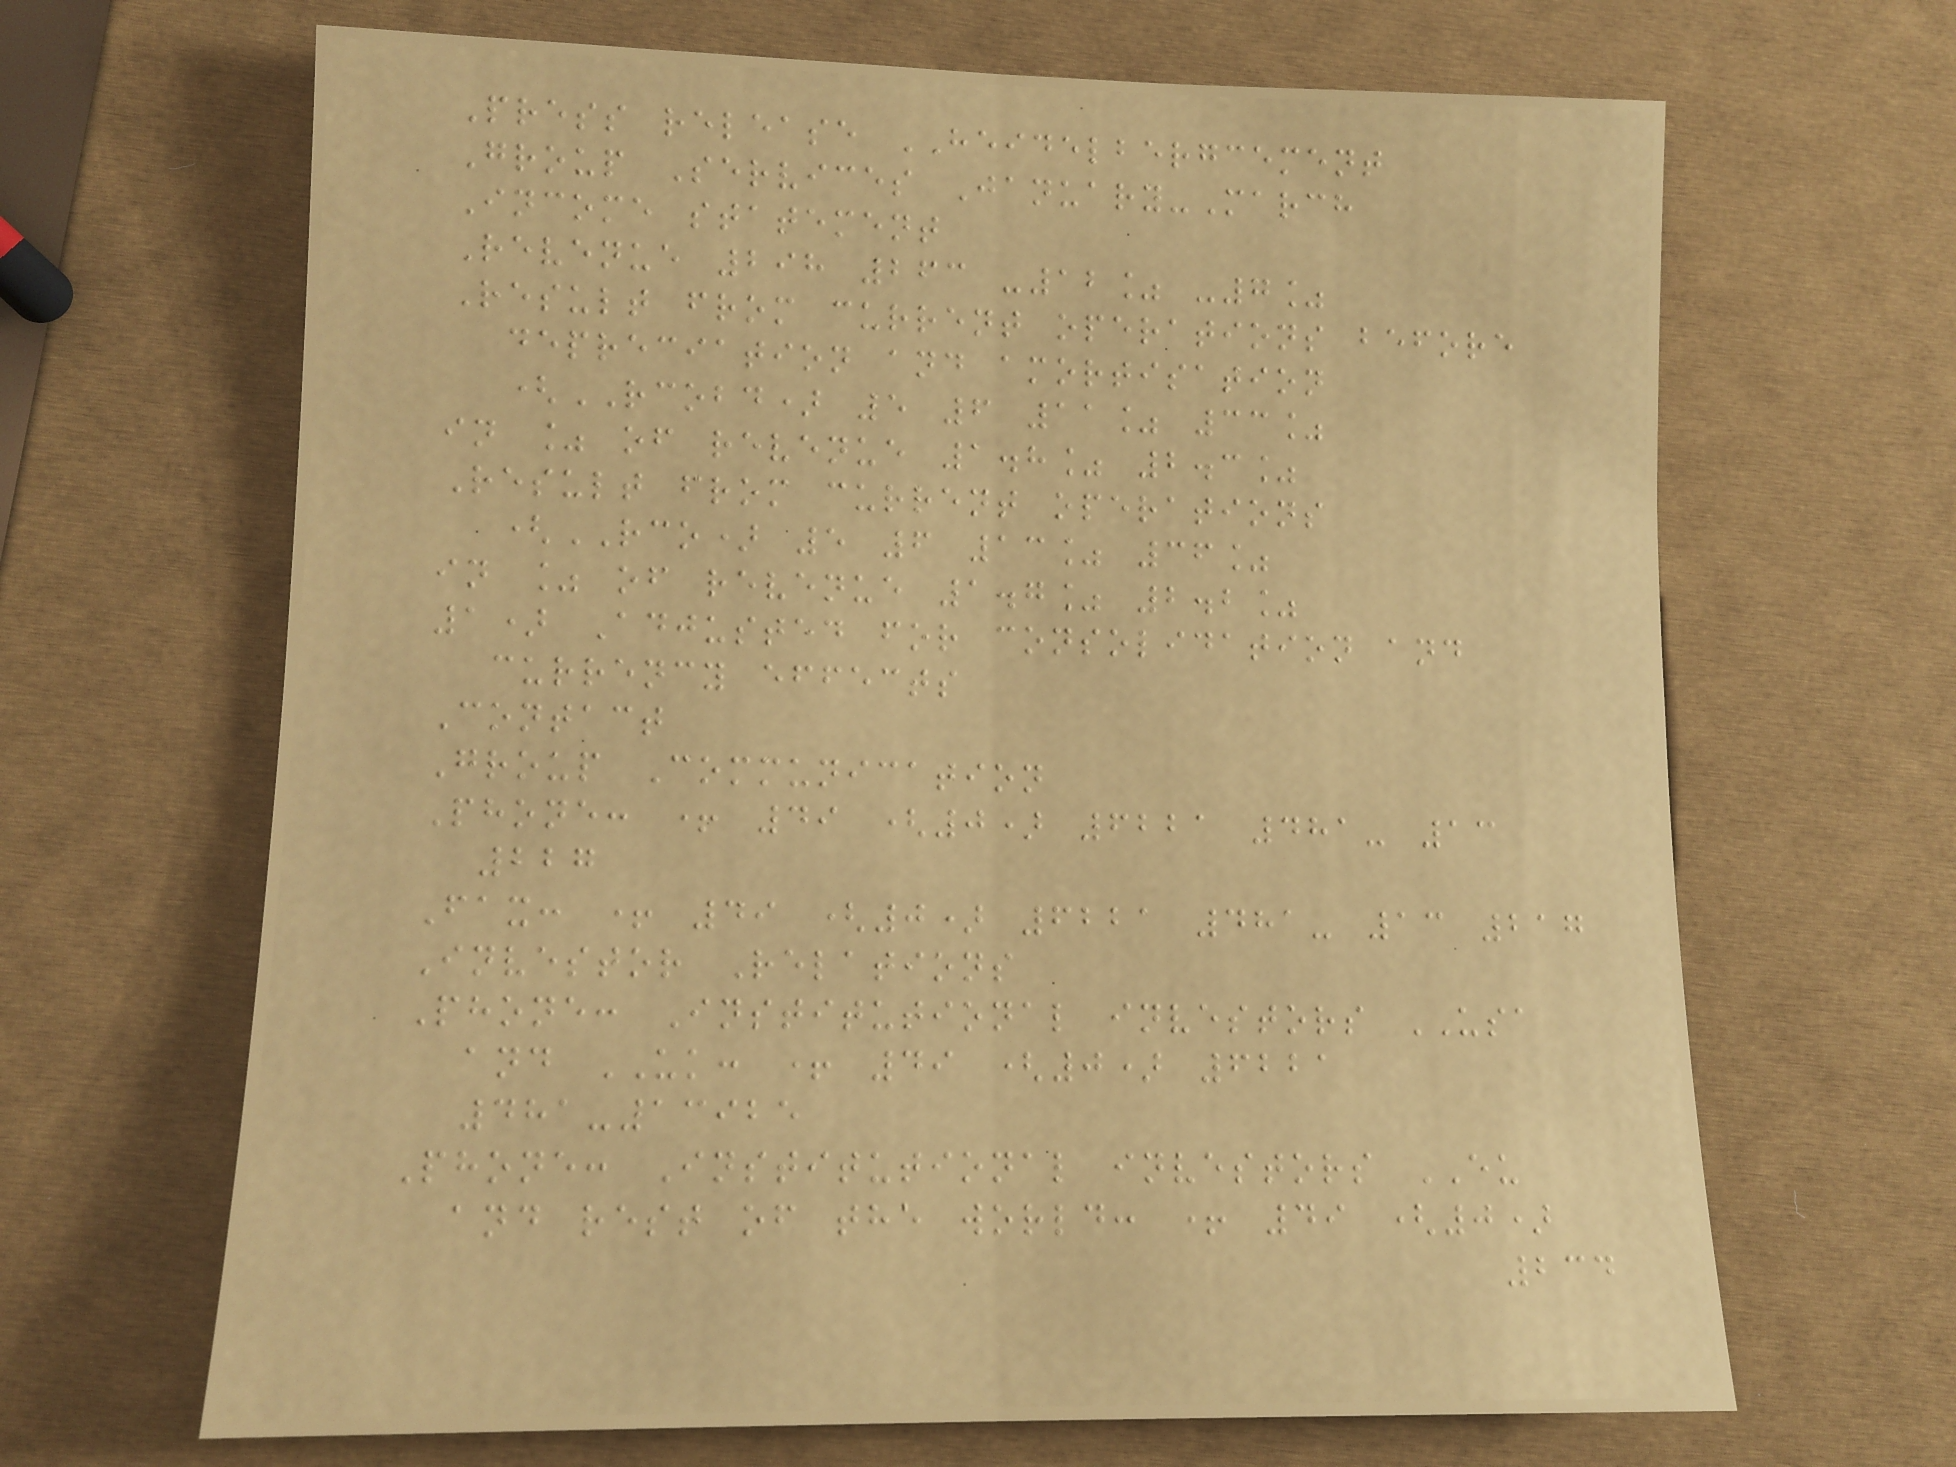Press release HEIDELBERGCEMENT
Group Services January-March
Income statement
Revenue 298 263 -12% -7%
Result from current operations before
depreciation and amortisation
(RCOBD) 5 6 11% 33%
in % of revenue 1.8% 2.3%
Result from current operations
(RCO) 5 6 13% 36%
in % of revenue 1.7% 2.2%
1) Adjusted for consolidation and
currency effects
Contact
Group Communication
Phone: + 49 (0) 6221 481- 13
227
Fax: + 49 (0) 6221 481- 13 217
Investor Relations
Phone: Institutional investors USA
and UK: + 49 (0) 6221
481-13925
Phone: Institutional investors EU
and rest of the world: + 49 (0)
234
